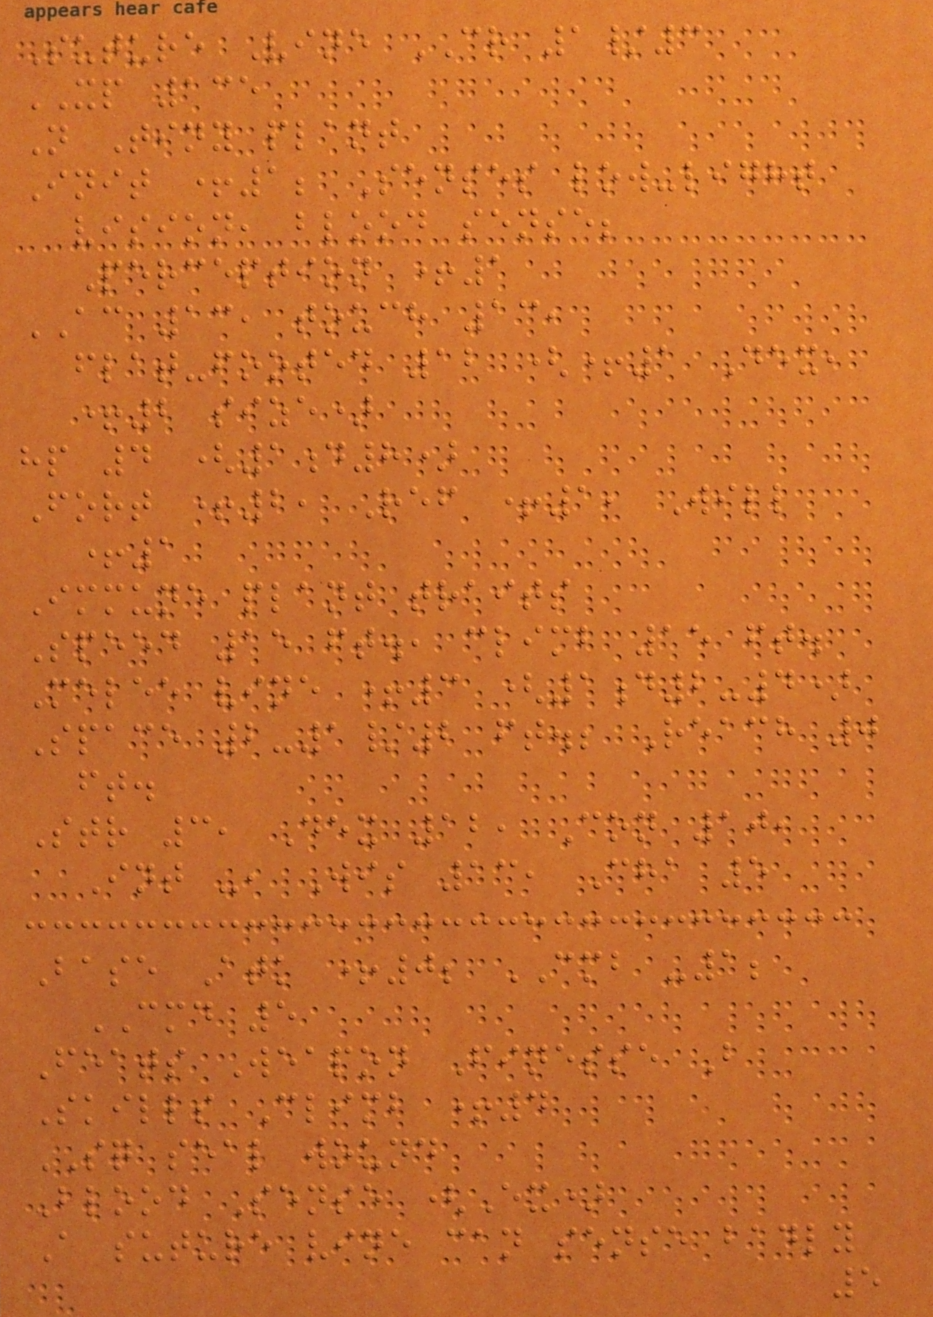Suture Vine CR 1/3
XP 135
N Tiny plant
Init +1; Senses low-light
vision, blood sense;
Perception +1
AC 13, touch 13,
flat-footed 12 (+1 Dex,
+2 size)
hp 4 (1d8)
Fort +2, Ref +1, Will
+1
Immune plant traits
Speed 15 ft., climb 15 ft.
Melee vine +3 (1d2-4)
Space 2-1/2 ft.; Reach 0
ft.
Str 3, Dex 12, Con 10,
Int -, Wis 13, Cha 5
Base Atk +0; CMB -1;
CMD 5
Feats Weapon Finesse B
Skills Climb +4
SQ seal wound
Blood Sense (Ex)
A suture vine can sense badly
5
